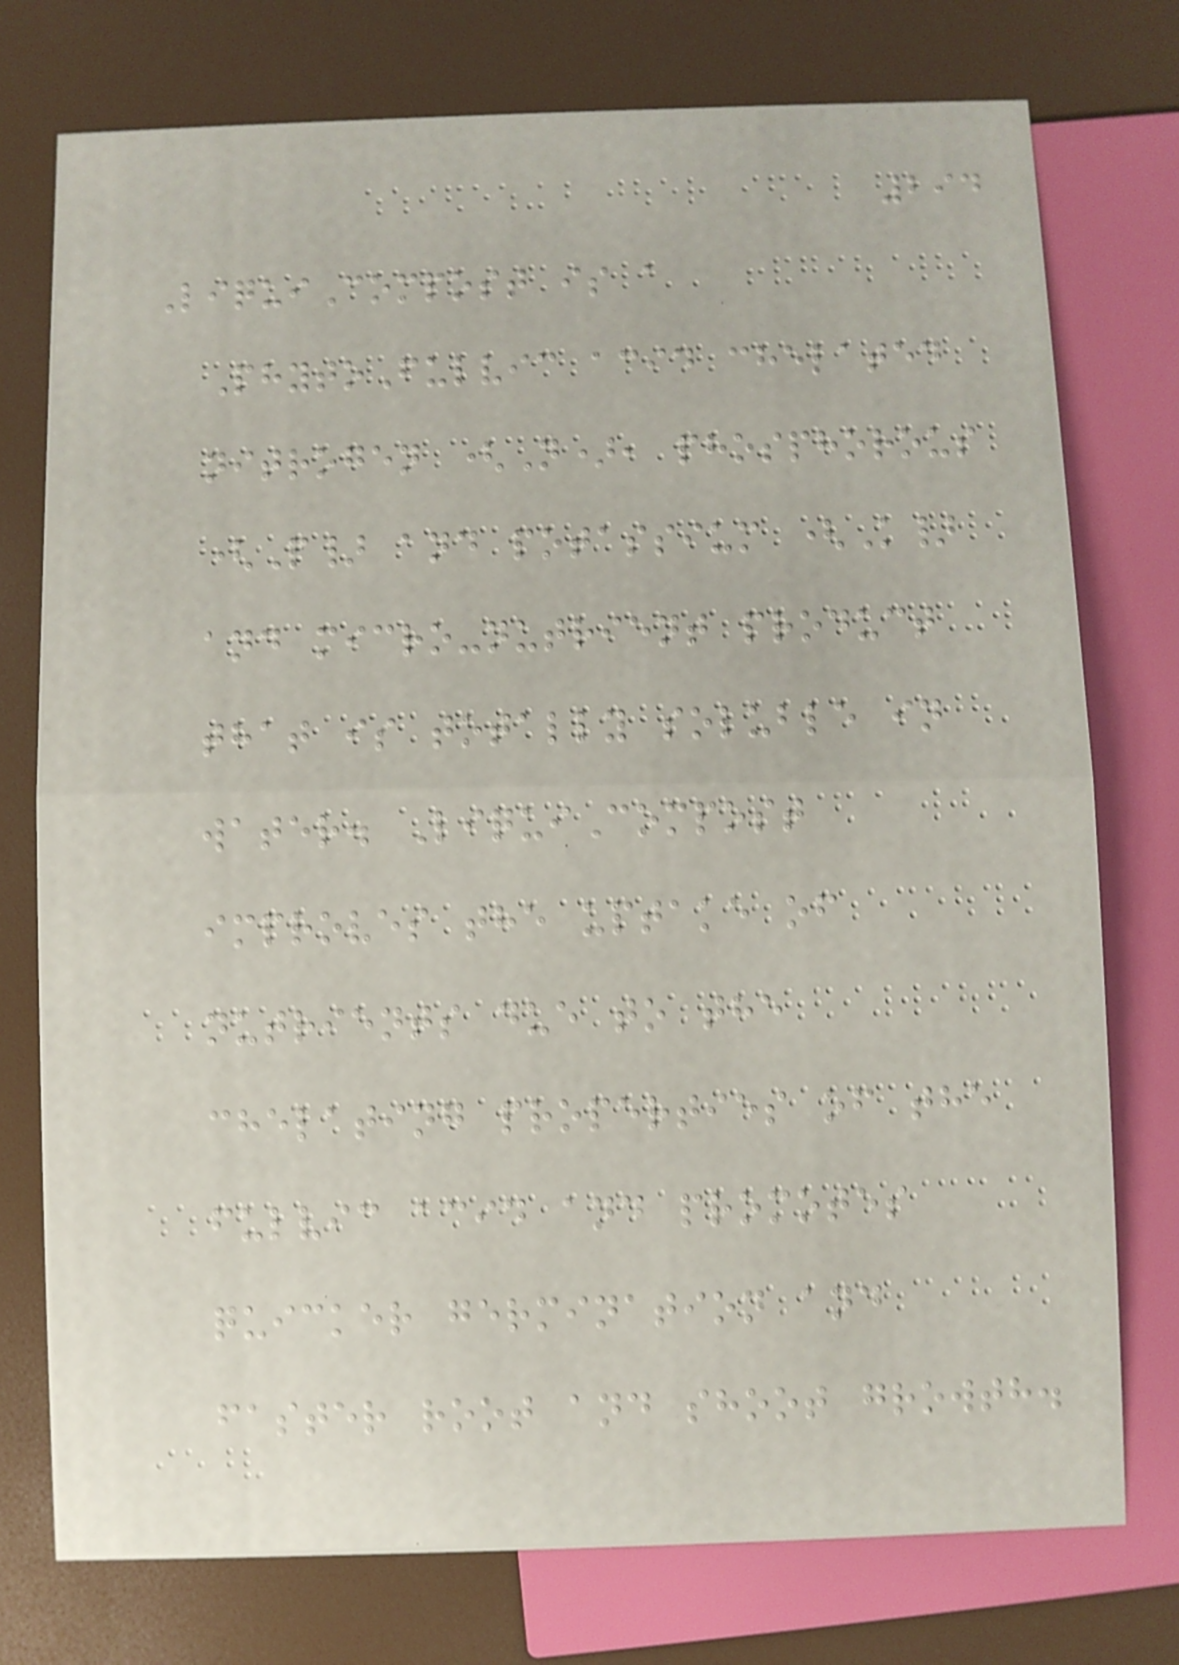294
LiquiCompost is a
PhytoFulvic acid chelated
nitrogen (N), phosphorous
(P} and potassium (K}
and micro-nutrient product
that is totally soluble in
water. LiquiCompost
improves the uptake of
nutrients due to the
chelating properties of the
fulvic acid and promotes
quicker germination and
faster root and shoot growth.
